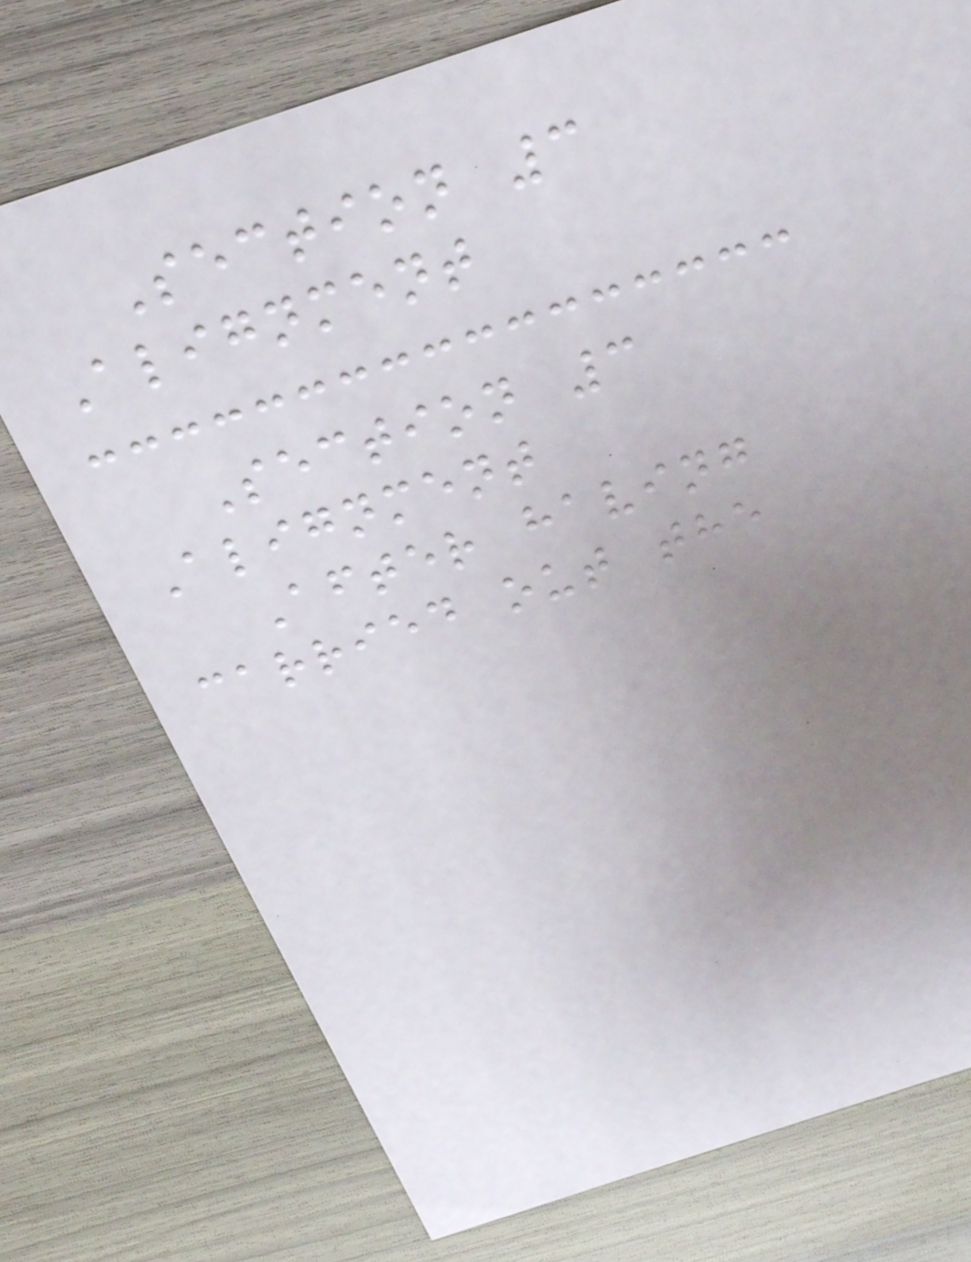Section 3
Alignment
Section 3
Alignment
After having
carried out the
